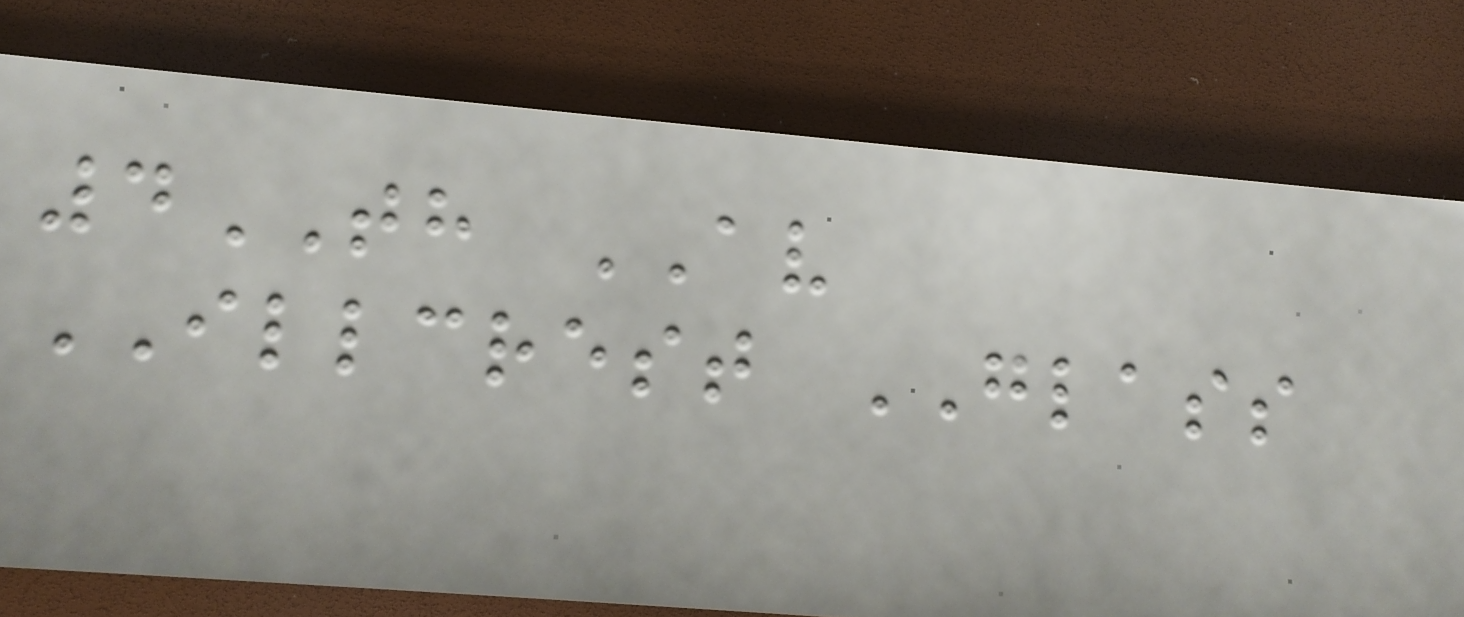4TH AV
ILLCREST GLASS
